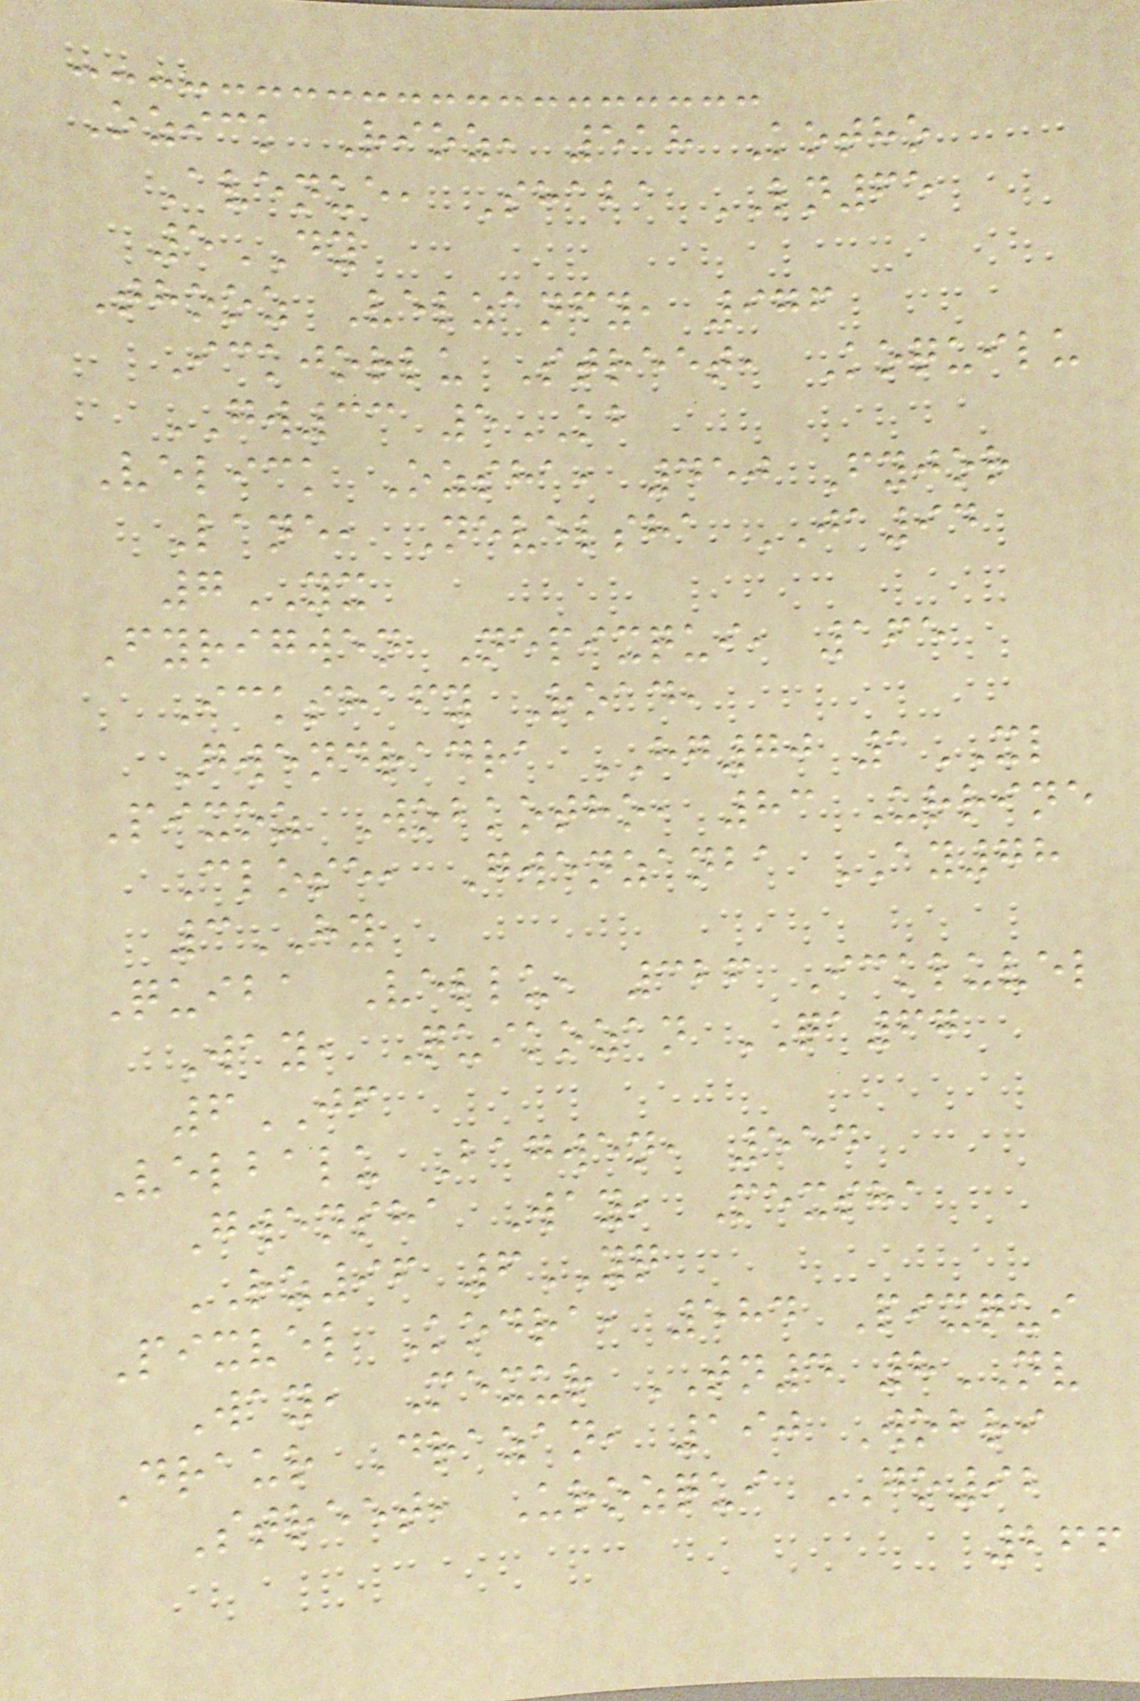Ozick Rioz, 518 Kotho
Avenue, Shaba LN65
5DY
Thooz Velzanfy, 976
Ickjorlu Street, Koquilu
GW33 5KB
Velick Ozsha, 450 Fyjor
Lane, Nevelsha JA94
7YX
Fyrigwen Nepixqui, 165
Ickshafy Road,
Gwendradra HG70 1XL
Pixoz Wobkotho, 83 Urrine
Close, Gwenzanba AY78
3HY
Quiba Vellu, 326 Ickluvel
Way, Quikozan QA67
6JF
Velbalu Bagwen, 554
Gwensha Way, Mexsha
RZ96 6YQ
Pixvel Kodra, 584 Pixqui
Way, Mexur TN4 8NV
Draur Drazan, 190 Wobri
Street, Urozqui GO92
266
